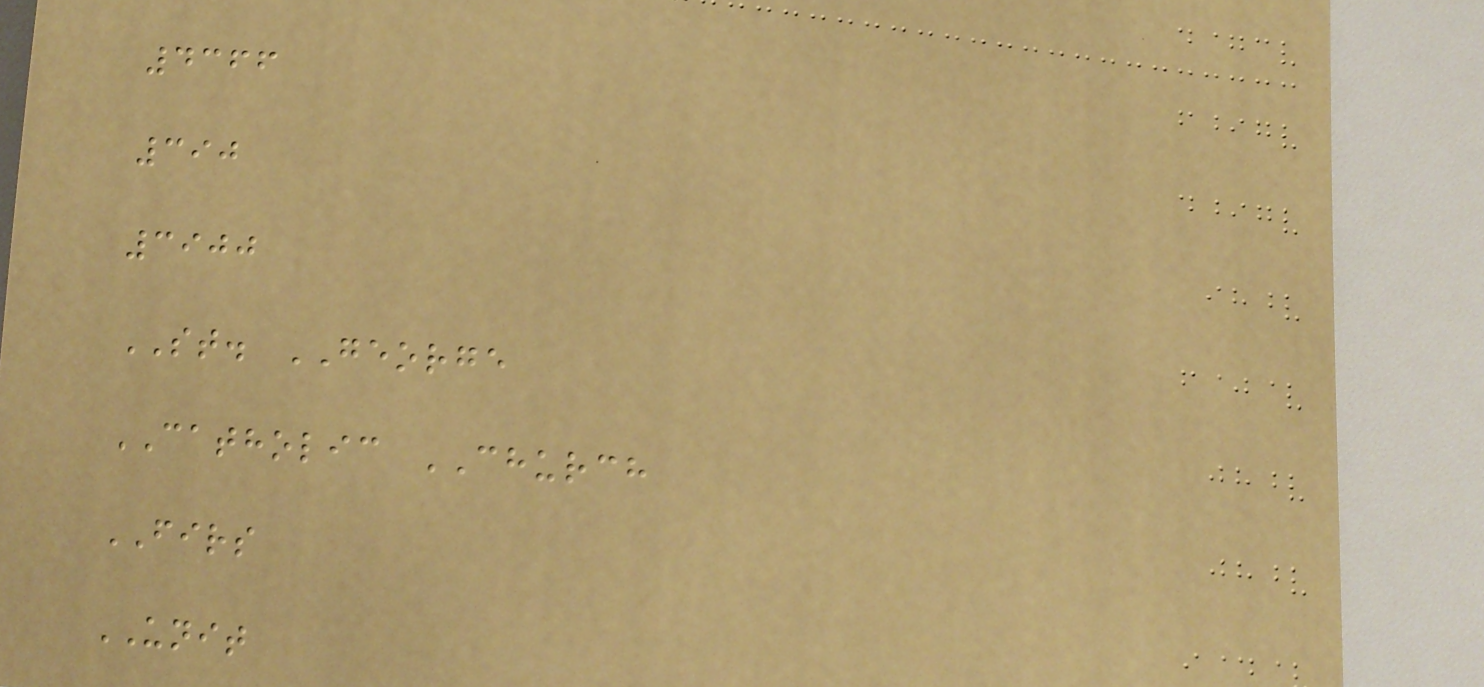4366
390
3900
ST. GEORGE
CATHOLIC CHURCH
FIRS
UNIT
